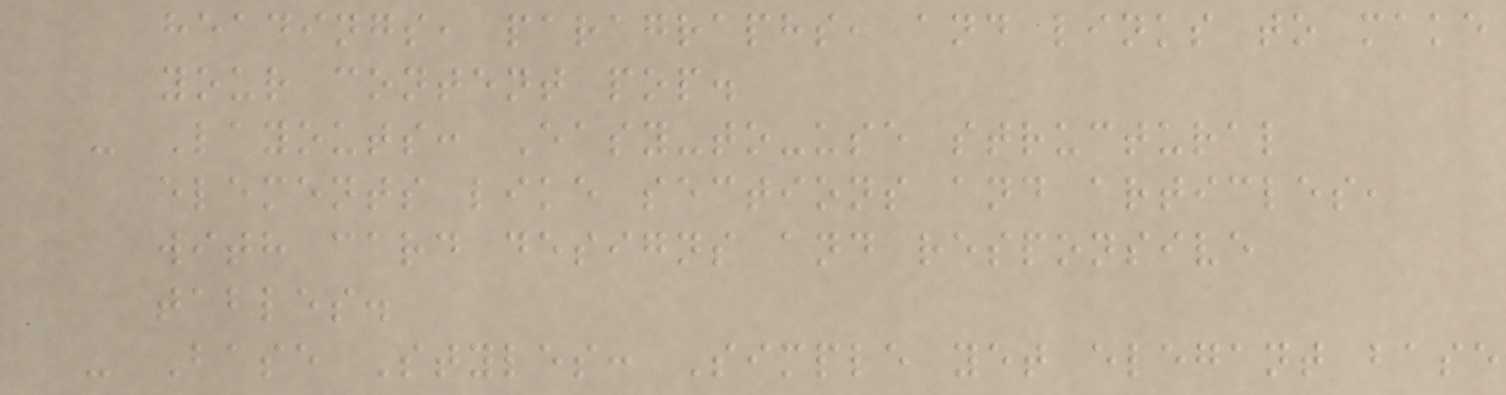headings, paragraphs, and links to make
your content pop.
- Layouts: Easy-to-use structural
elements like sections and articles,
with card designs and responsive
tables.
- Base Styles: Simple yet elegant base
